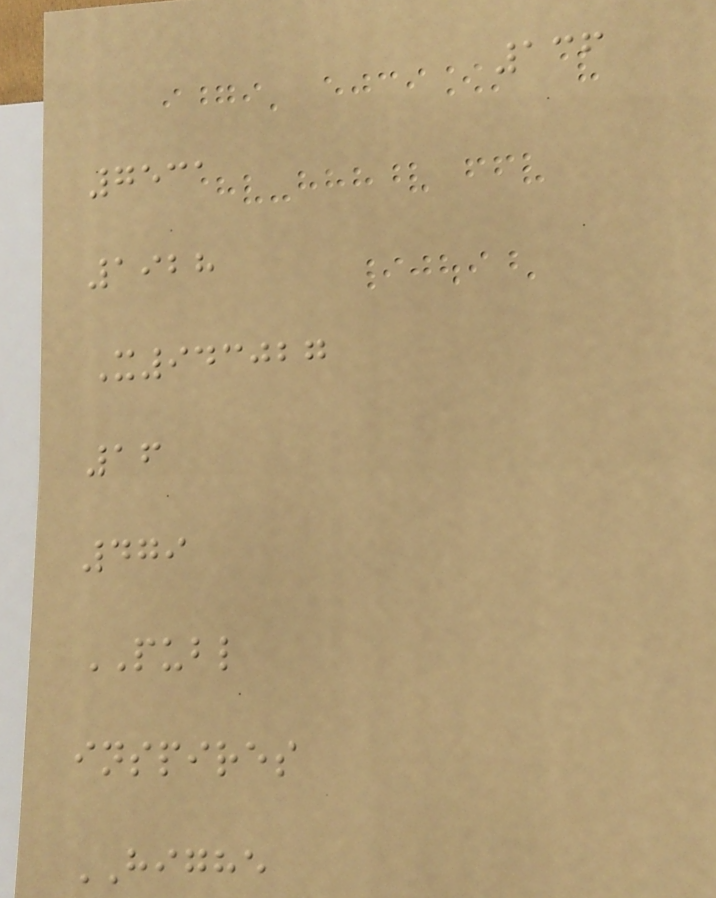136
7531
1928
X943027
16
479
PUBL
inspires
HIGHE
